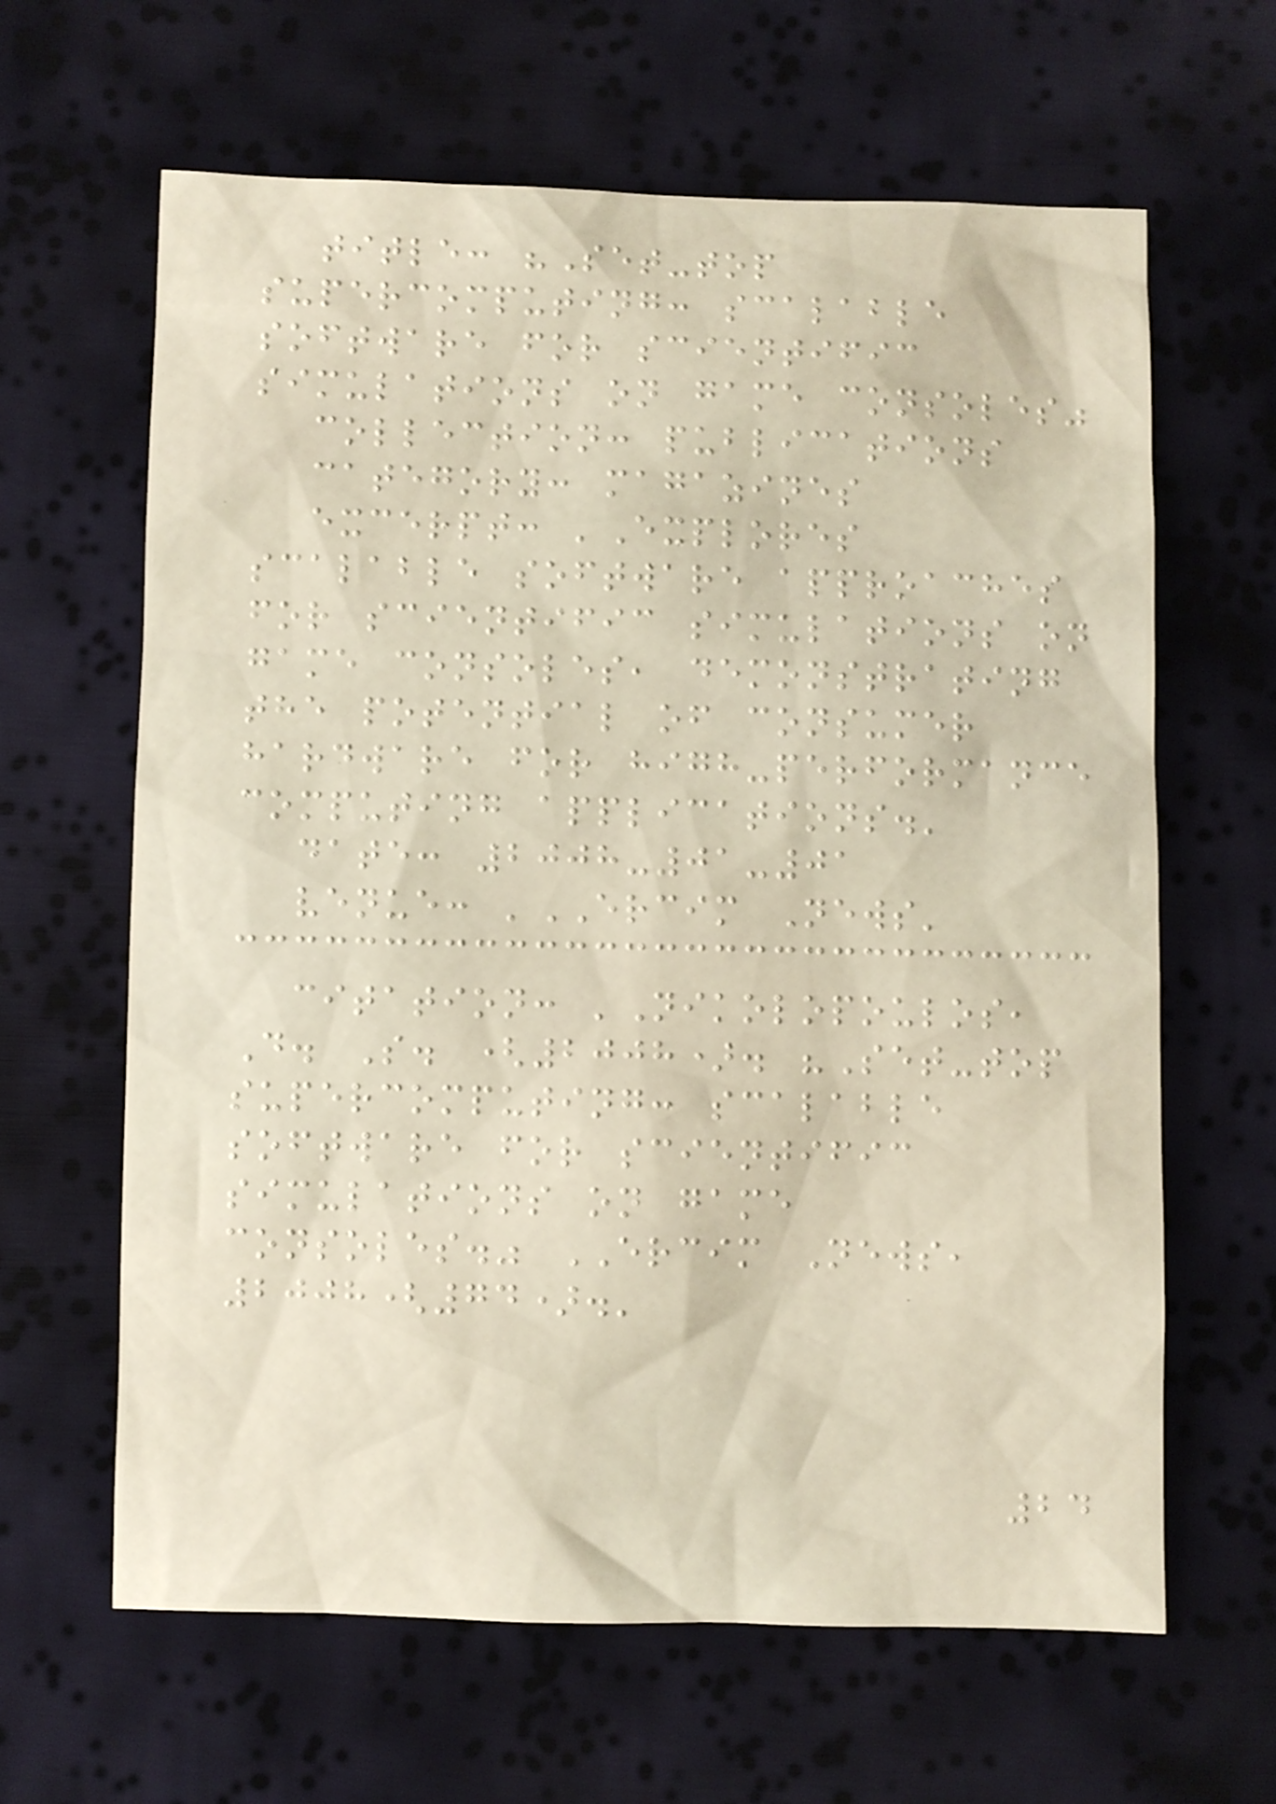title: "Set-top
supercomputing: scalable
software for scientific
simulations on game consoles"
collection: publications
category: magazines
excerpt: 'Explores
scalable software approaches
for scientific simulations on
game consoles, demonstrating
the potential of consumer
hardware for high-performance
computing applications.'
date: 2008-01-01
venue: 'ERCIM News'
citation: 'Nikolopoulos,
D. S. (2008). "Set-top
supercomputing: scalable
software for scientific
simulations on game
consoles." ERCIM News,
2008(74).'
24
